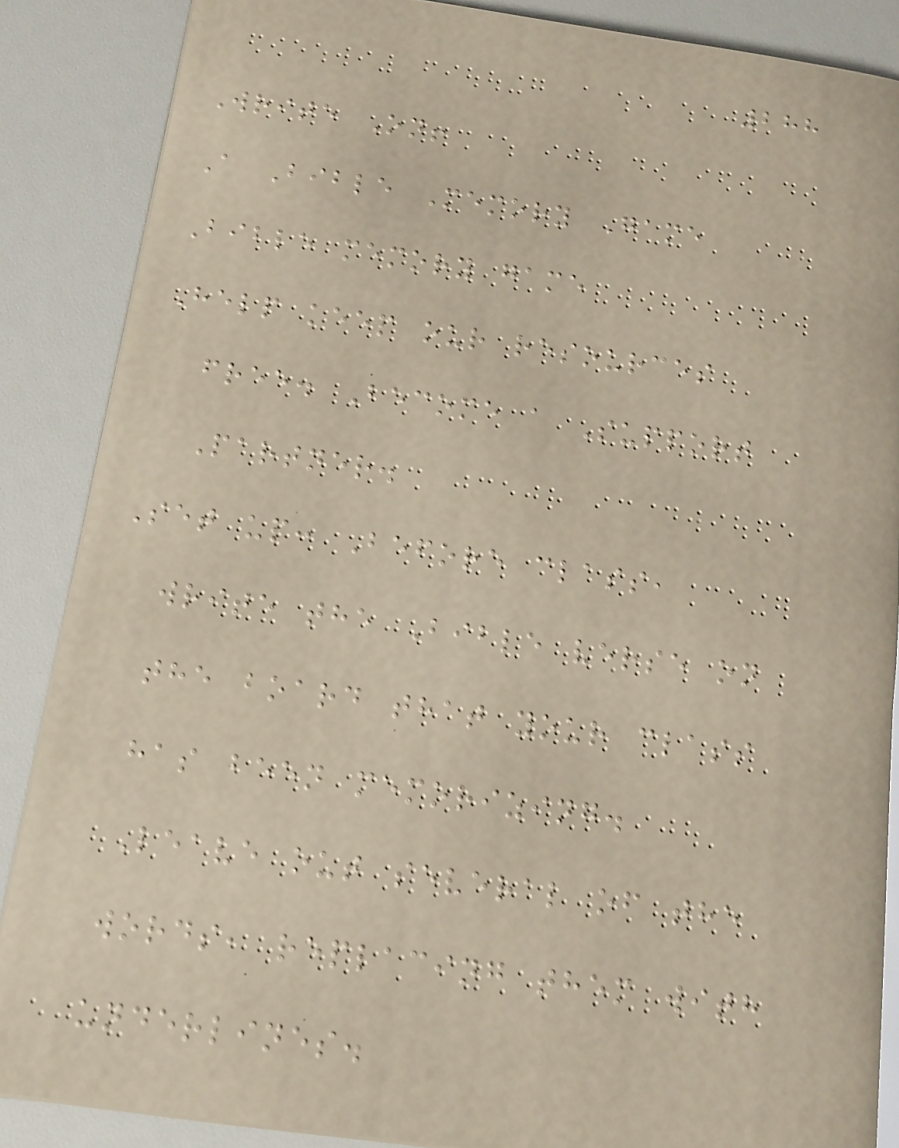288
Write On!
A Bible Memory Game
Bible memory game
Help keep our resources
free. Become a Support
Partner.
Set up: Before class,
write the Bible verse on
the board that your class
has been memorizing.
Leave out several of the
words, replacing them with
underlines.
